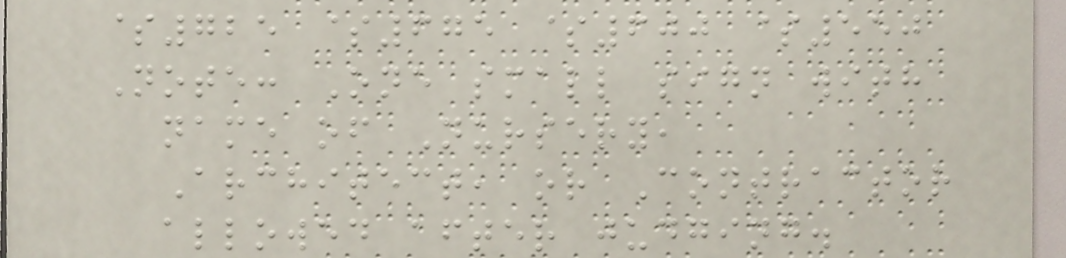$725 $675 $600 $550
Note: One small sign with
name of Nursery,
Architect, or Contractor
allowed after judging.
